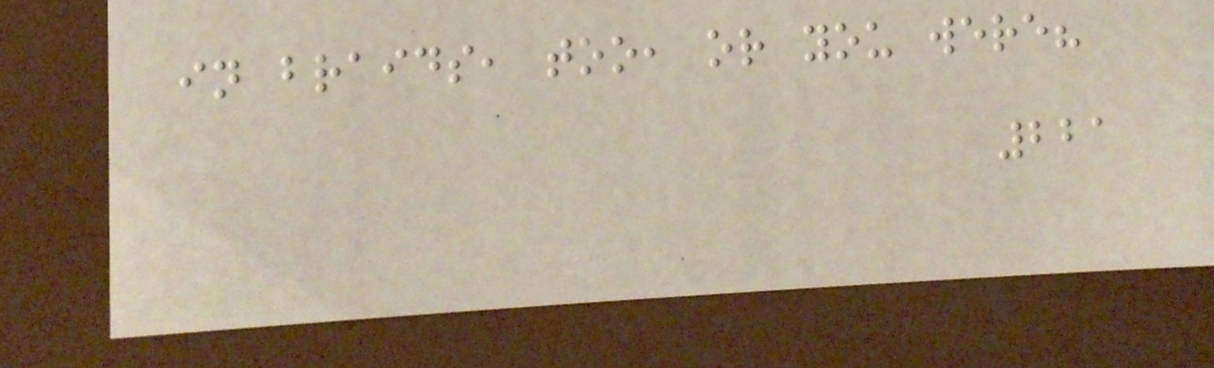in braids, too, or you were?
221
